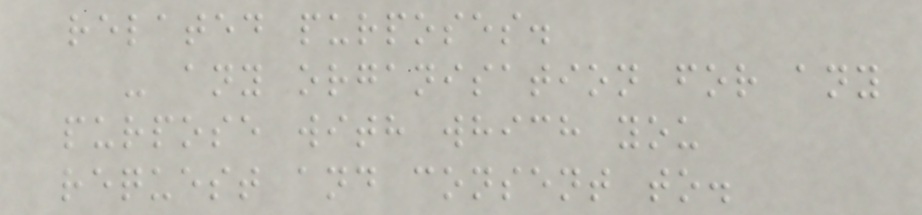related purposes.
- any organisation for any
purpose with which you
request and consent to.
